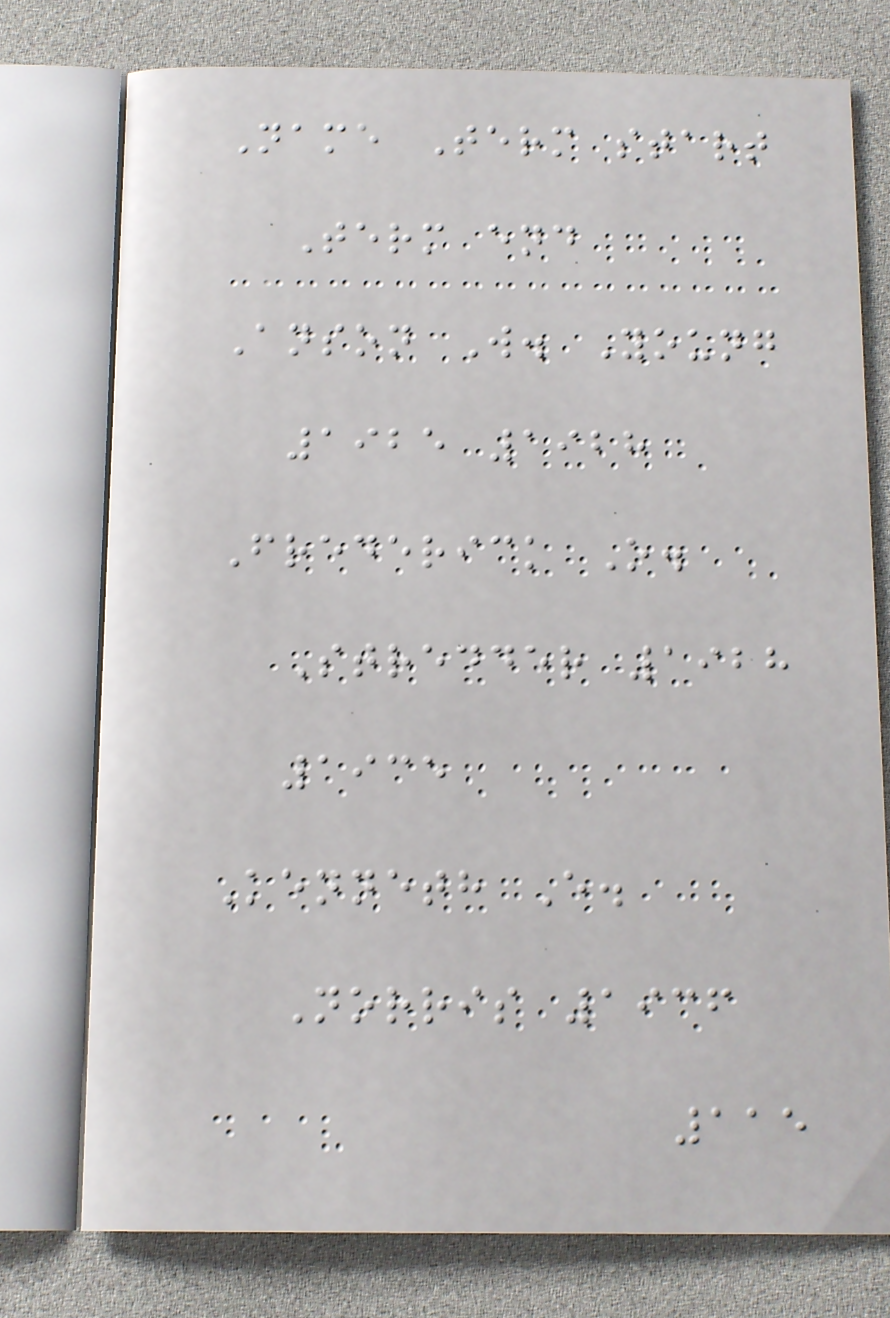Name Term start
Term end
Anson W. Young
1925 1928
Frederick O.
Stredder 1928
1935
Kenneth E.
Norris 1936
115
